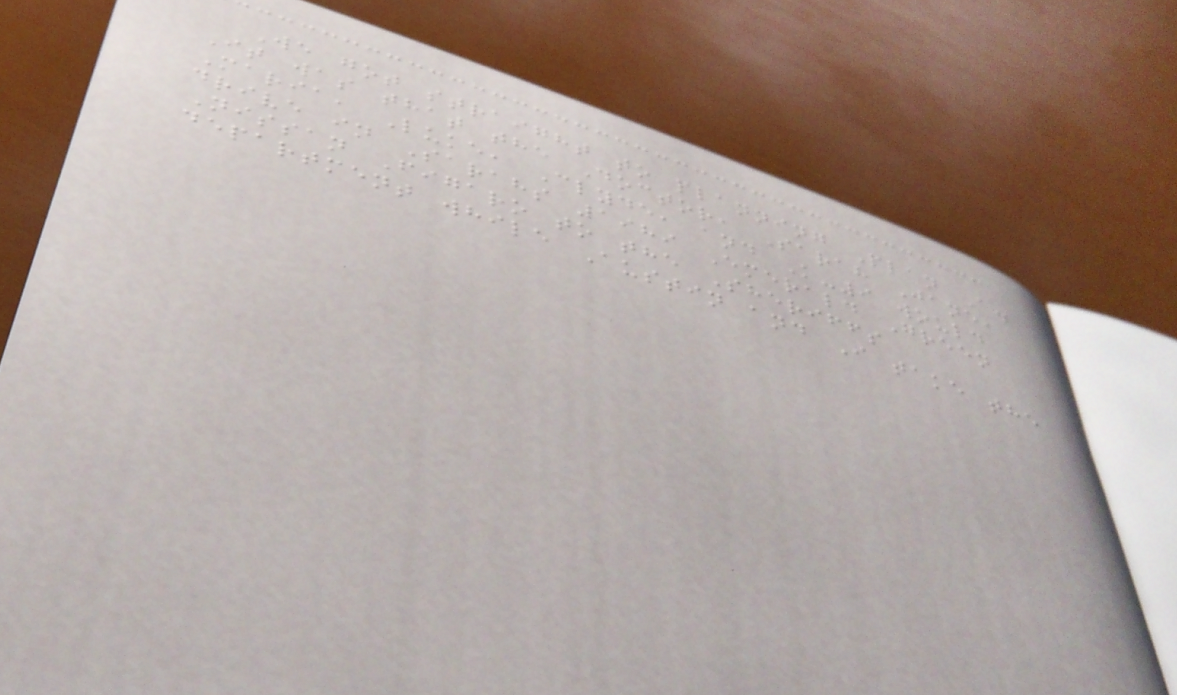We got straight to planning Plan A.
It was that the Doctor, Sarah Jane,
Maria, Luke, Clyde, and K-9 would
drive in Sarahs 1989 Emerald Green
Nissan Figaro to the Sheriffs
department while Austin and I take the
